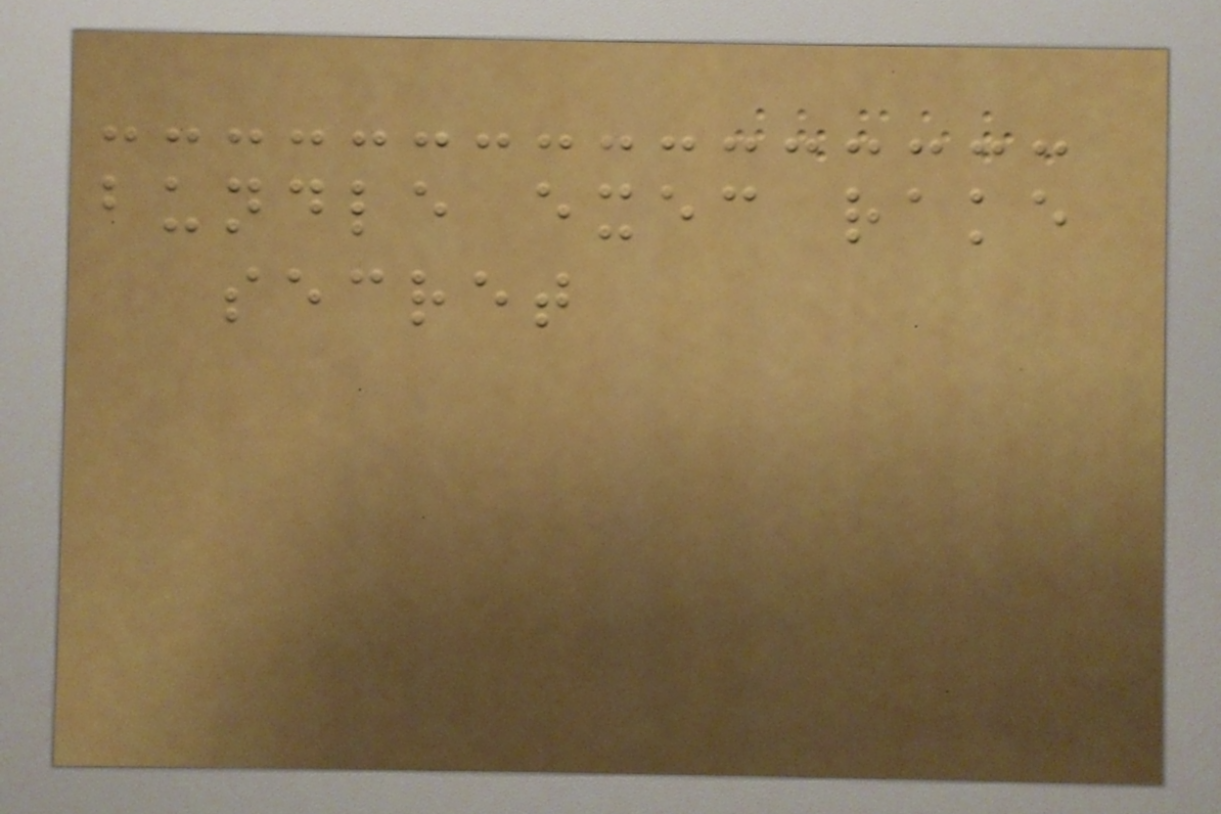bundle exec rake
secret
